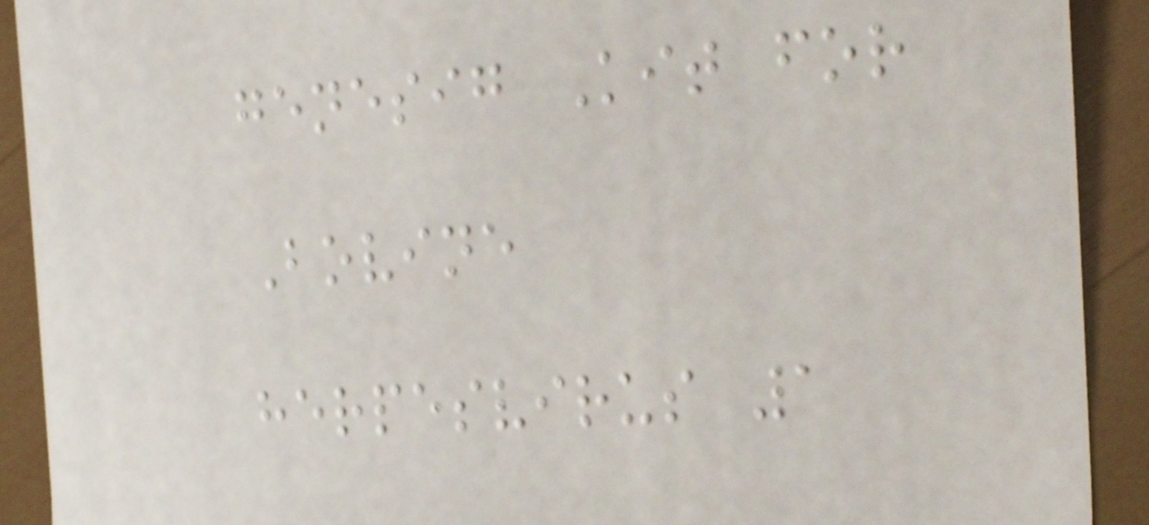genesig Kit for
Bovine
herpesvirus 1
